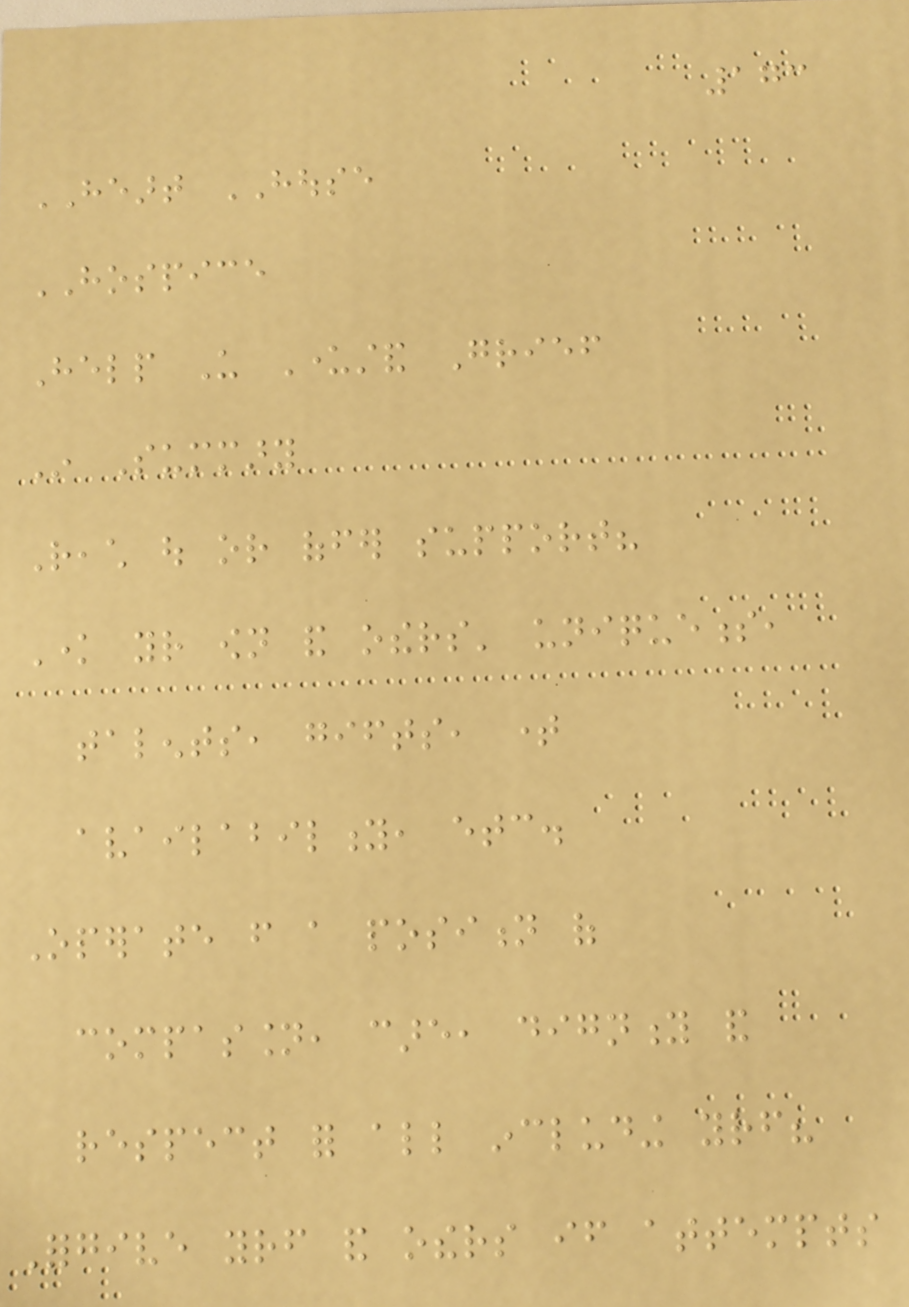173
HEART HOUSE
HOSPICE
Help Us Understand Grief
In Summary
Reach out or offer support?
Know your own and others' uniqueness,
talents, gifts, time
availability, etc.
Operate from a position of
compassion, care, dignity and
respect for all including yourself?
Forgive yourself and others if attempts
